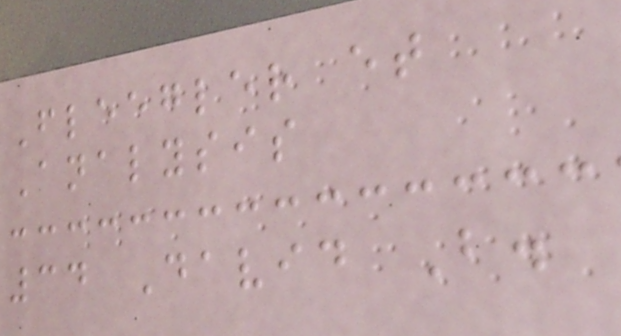Fleegler et
Analysis
34 David B.
